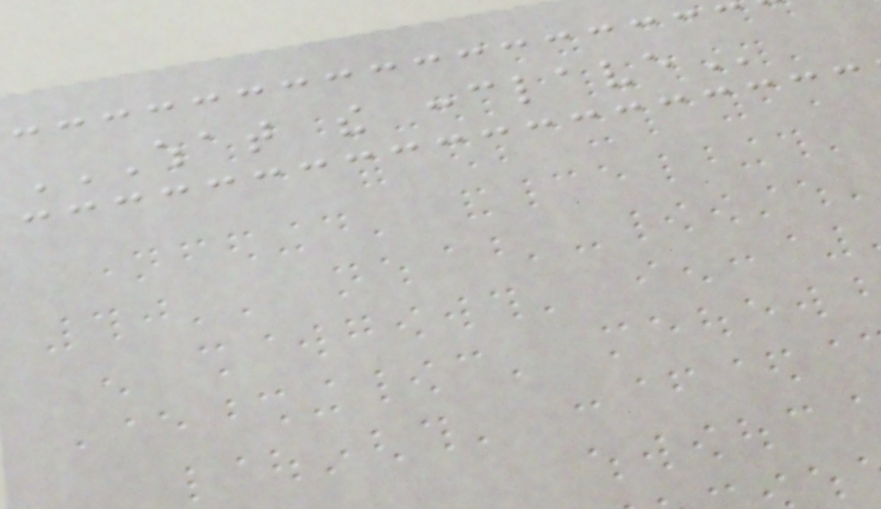WHAT THE CONCLAVE
